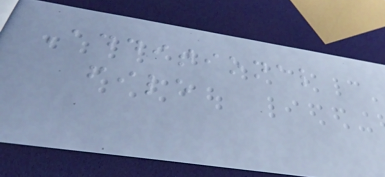Additional
file
